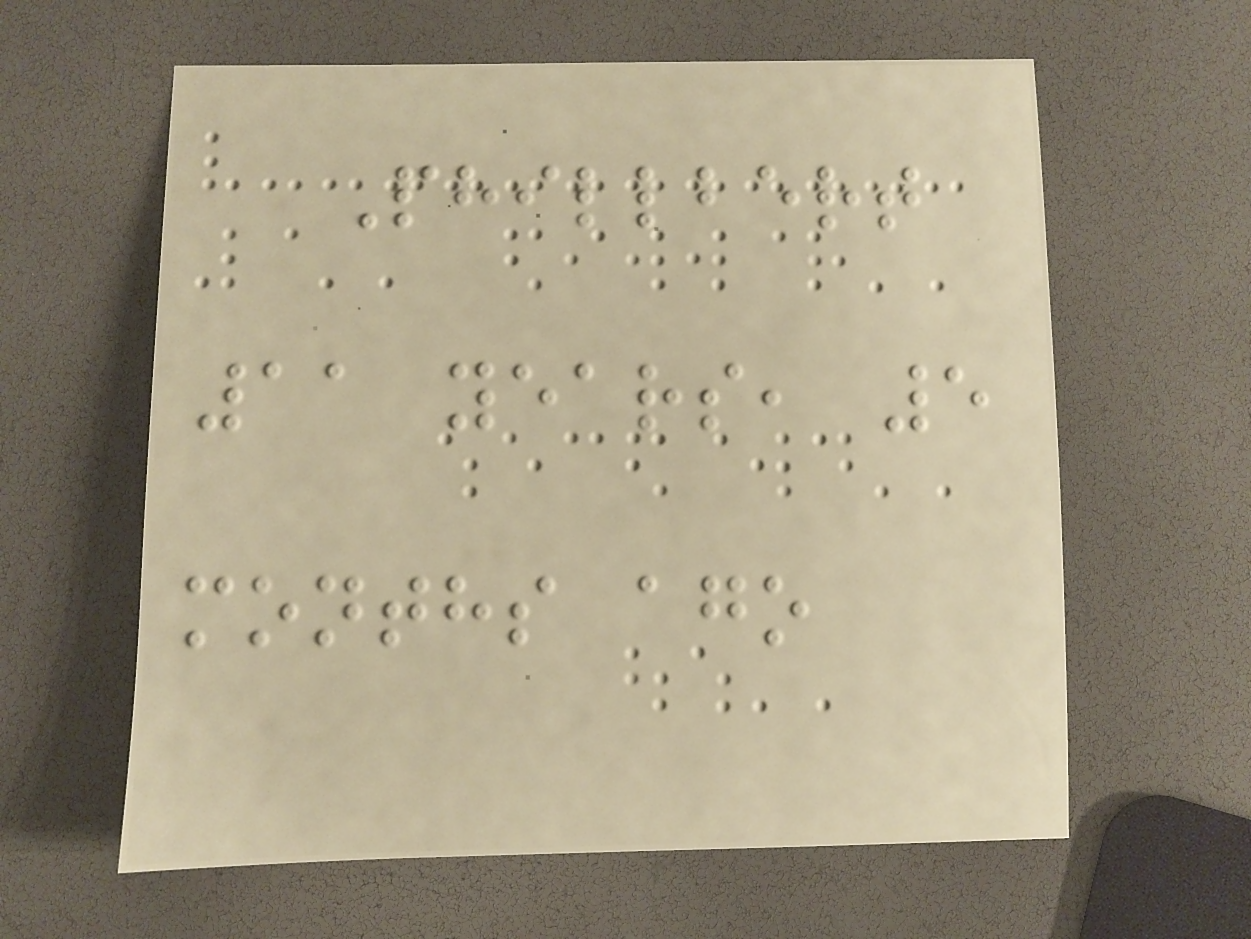Phillbert
11 years, 5
months ago
